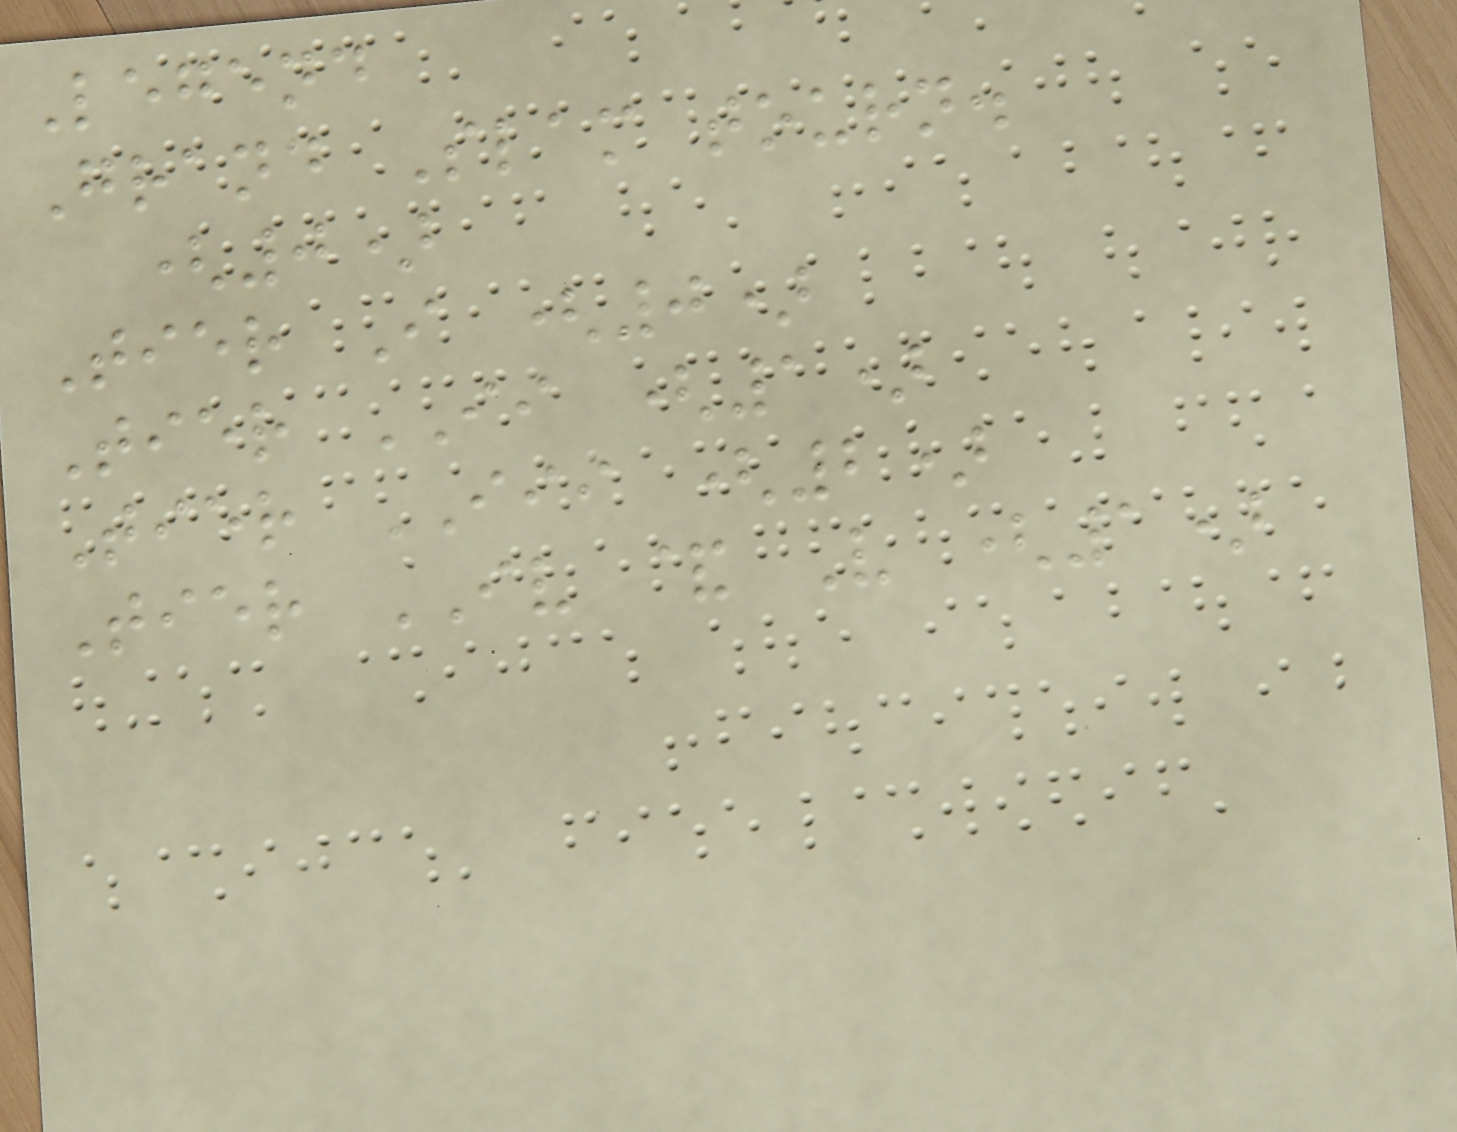Legend
Grand Slam tourn.
(0)
Tier I (0)
Tier II (1)
Tier III (2)
Tier IV & V (1)
